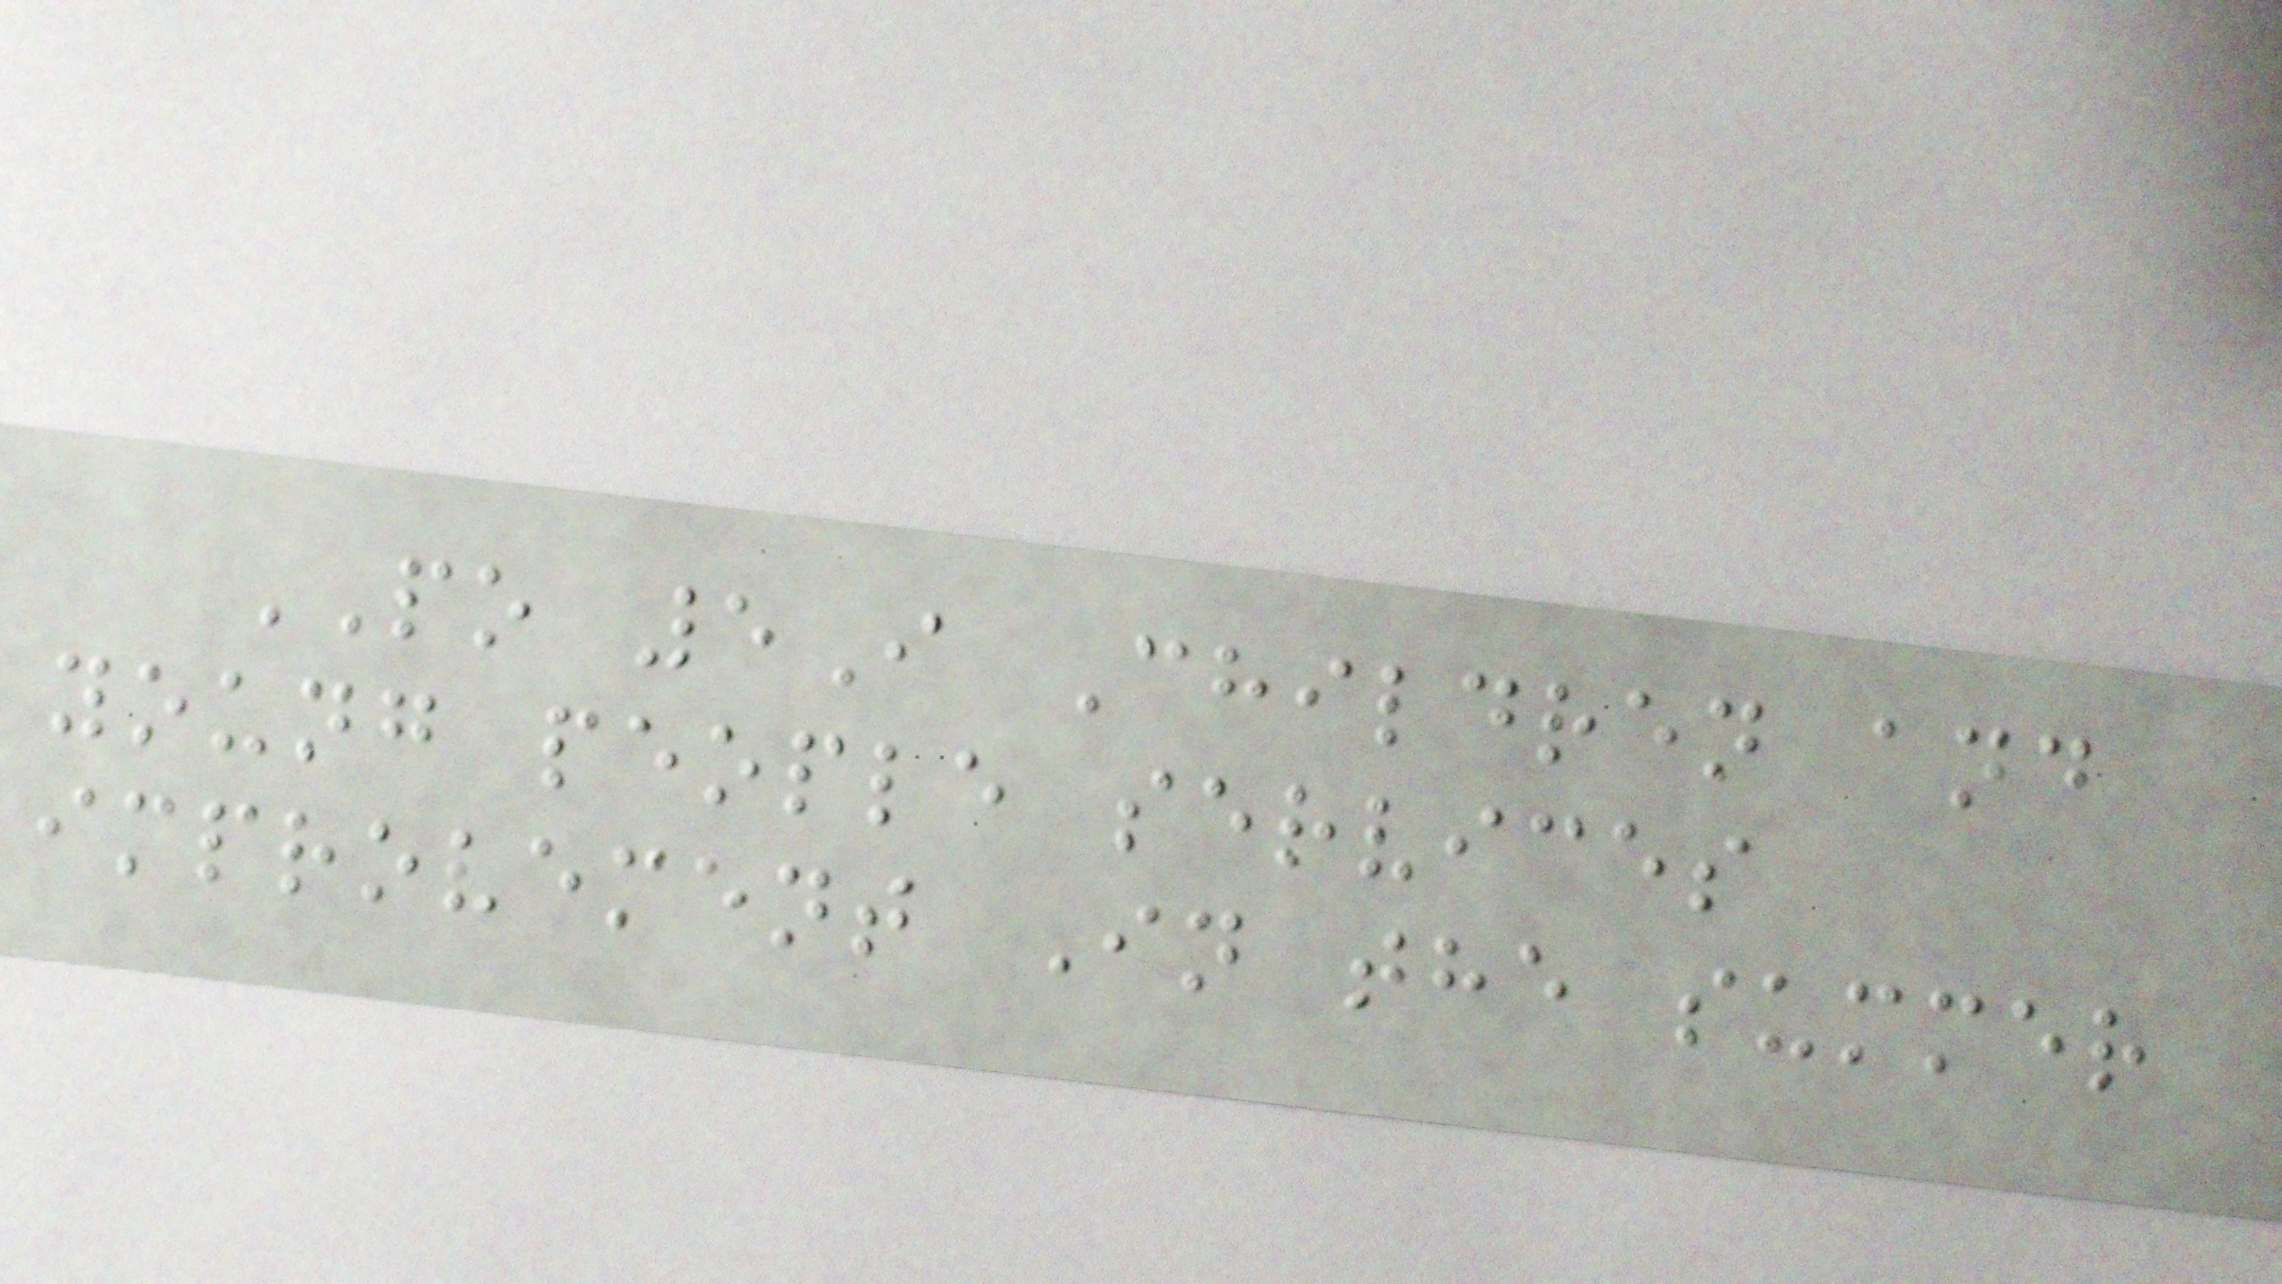PO 5I Children and
young people services
improvement In the summer
